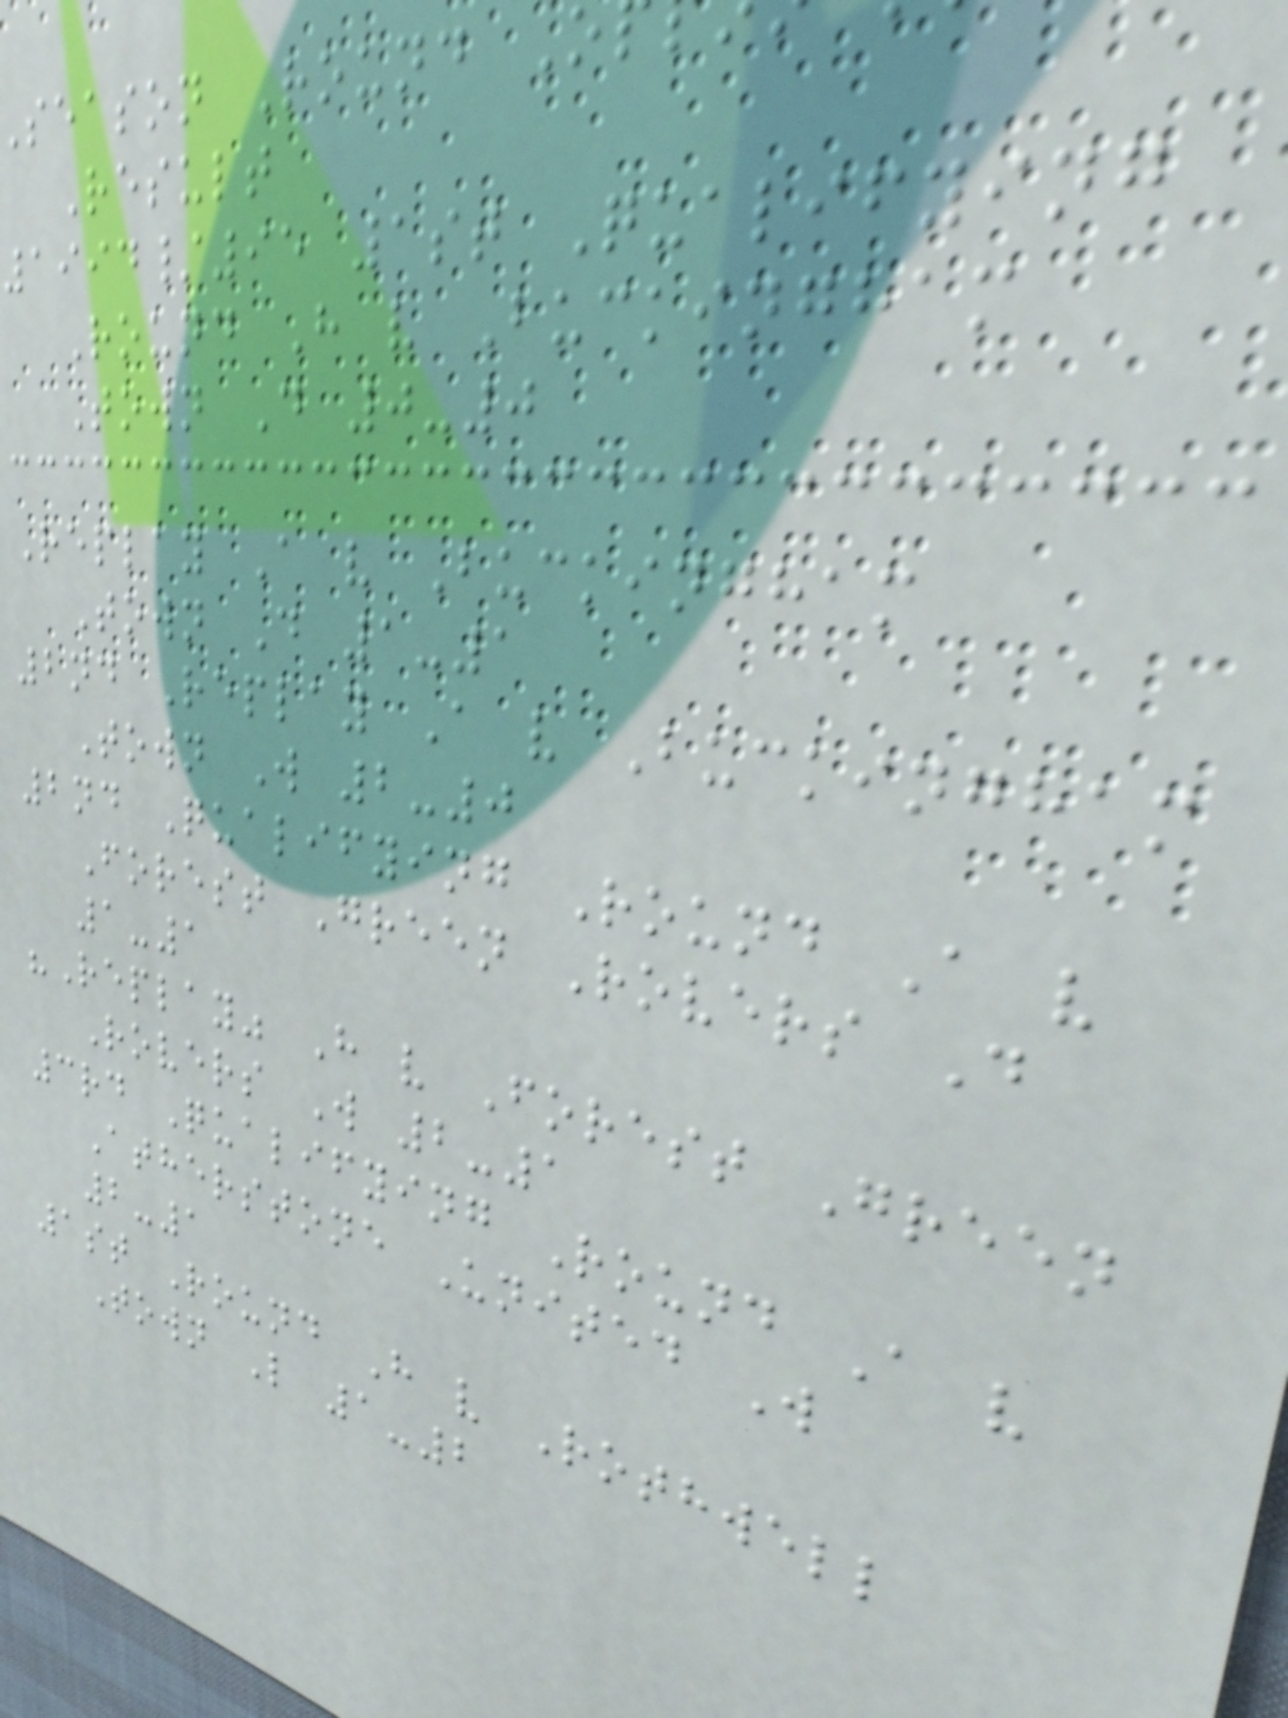season Round O
Result
1994/95 1st Qualifying
Round H v Buckingham
Town D 0-0
Replay A v Buckingham
Town D 1-1
2nd Replay A v Buckingham
Town W 2-0
2nd Qualifying Round A v
Forest Green Rovers D
1-1
"Replay" H v Forest Green
Rovers W 2-1
3rd Qualifying Round A v
Atherstone United W
2-1
1st Round H v Rothwell
Town L 1-2
